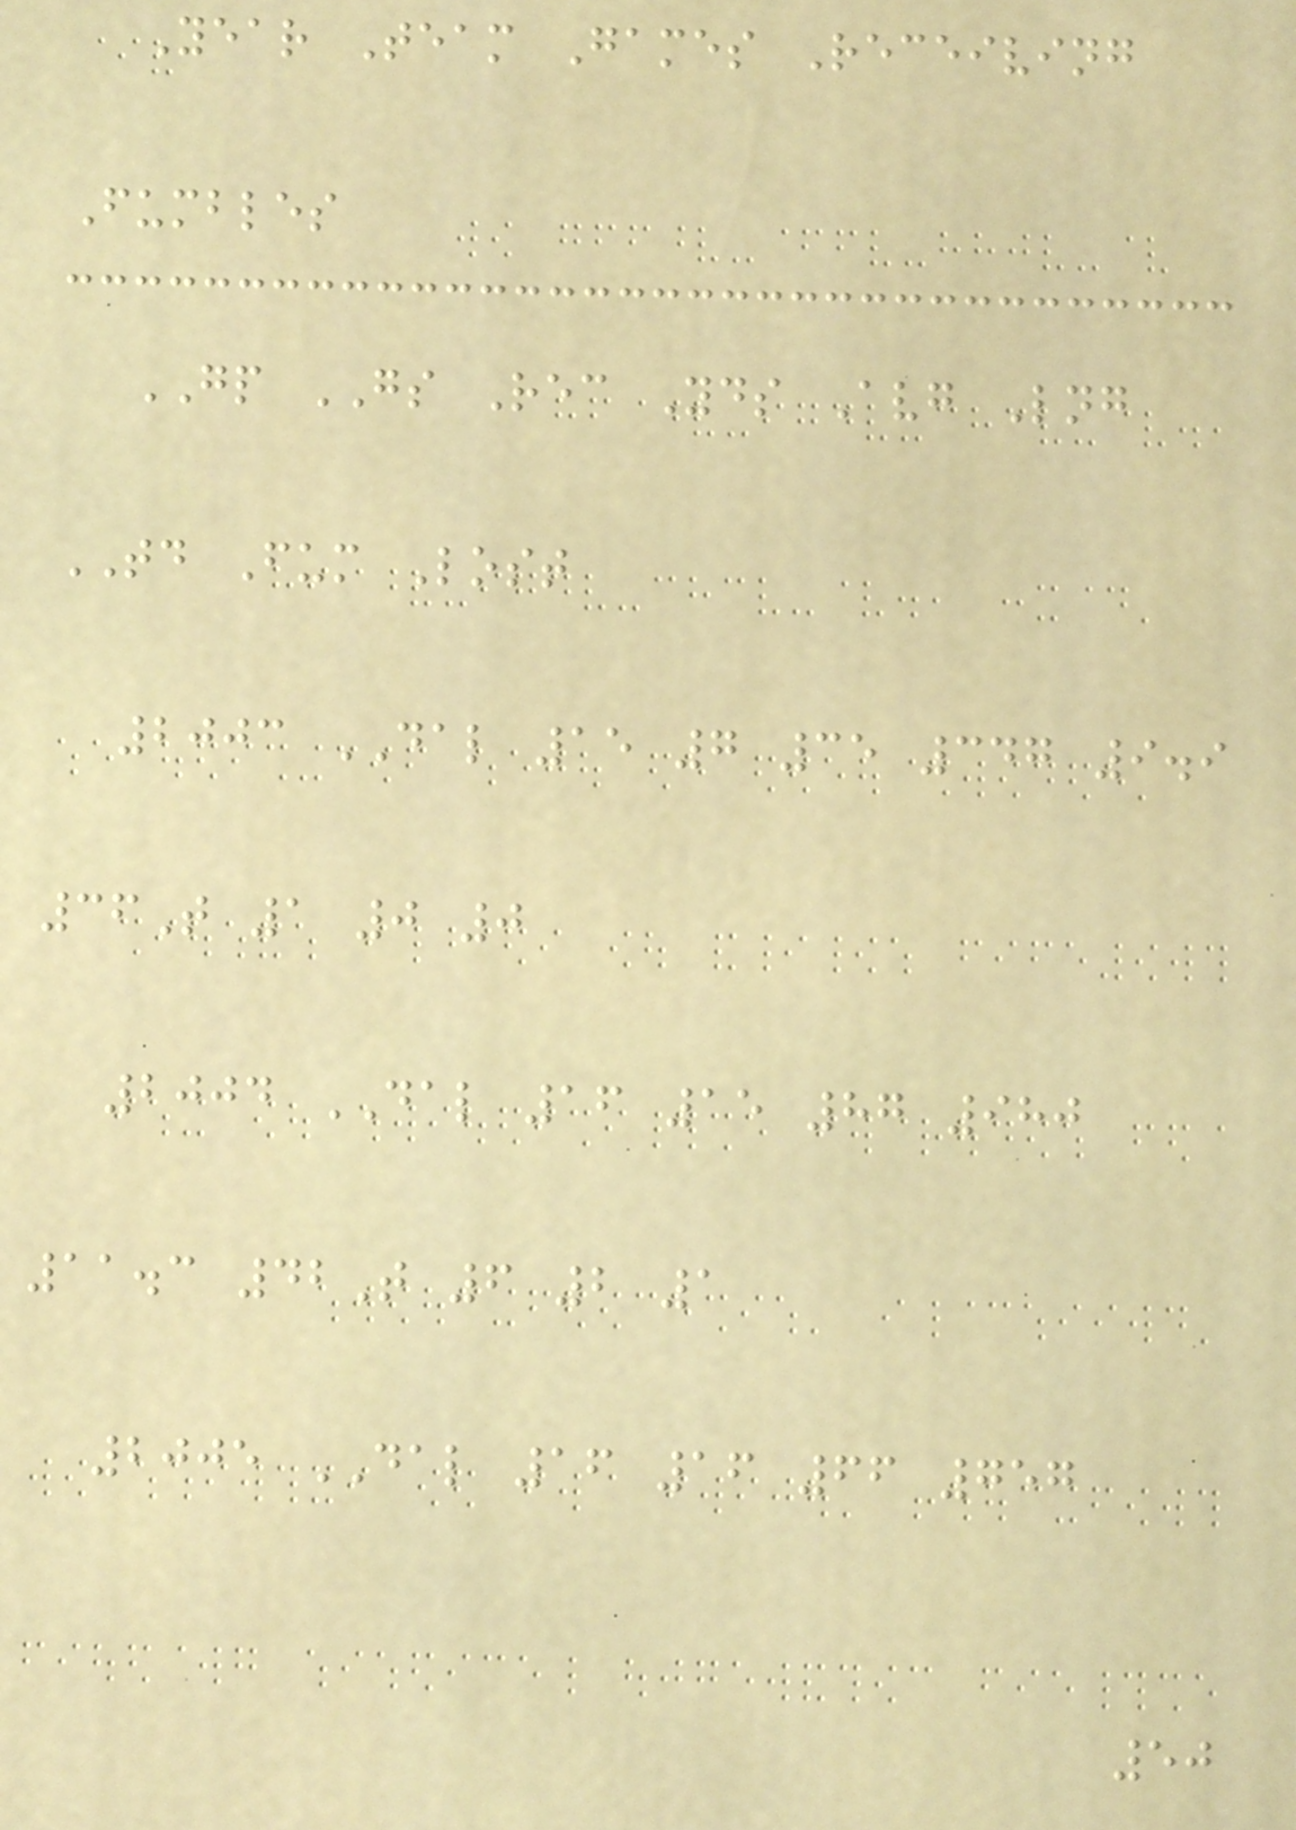Year Team Games Receiving
Fumbles
GP GS Rec Yds Avg Lng
TD Fum Lost
2003 DAL 15 7 35 347 9.9
36T 1 0 0
2004 DAL 16 15 87 980
11.3 42T 6 2 1
2005 DAL 16 16 66 757
50
